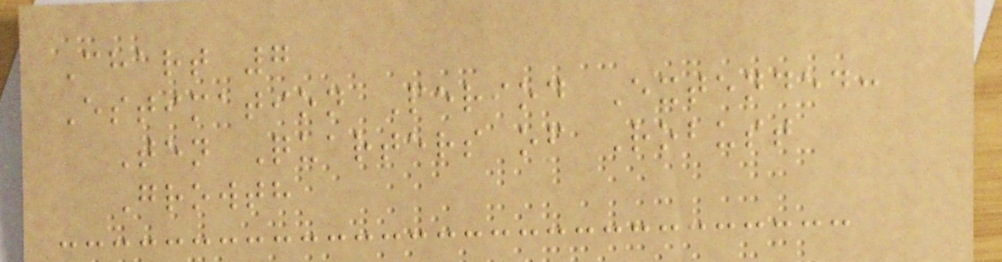Chart 7
Estimation Period Extended:
Ten Quarters of Robust
Growth
